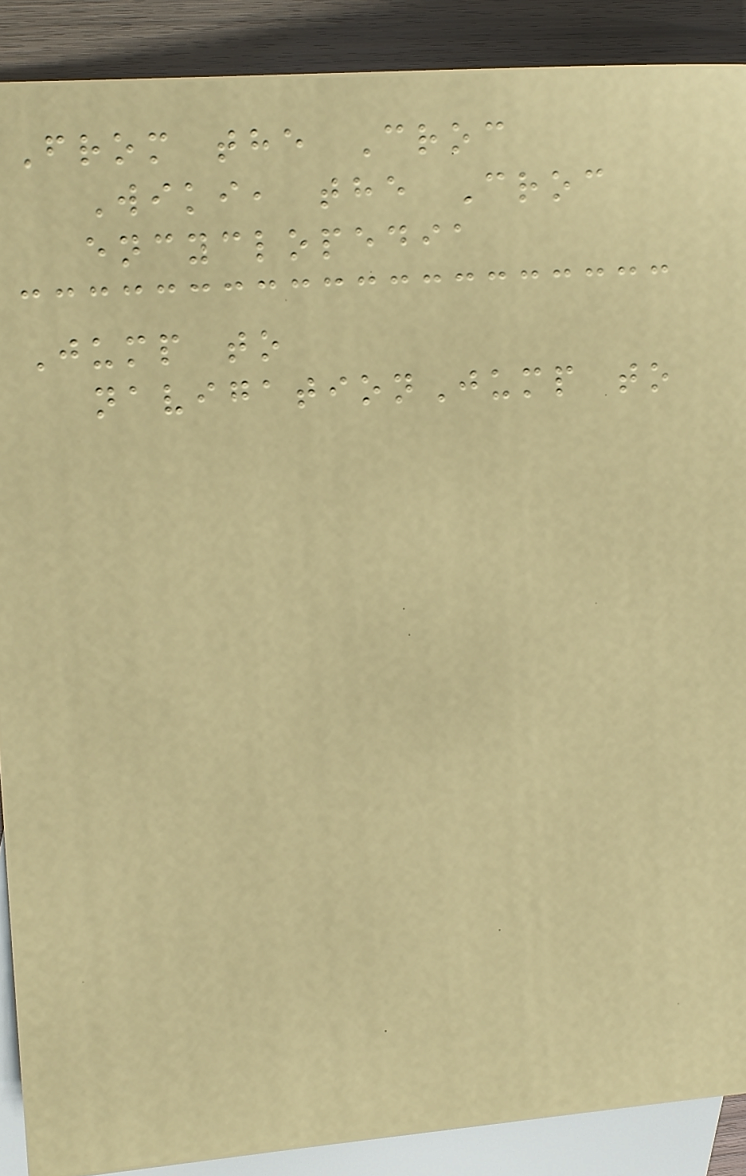From the Croc
Wiki, the Croc
encyclopedia
Jump to
navigationJump to
